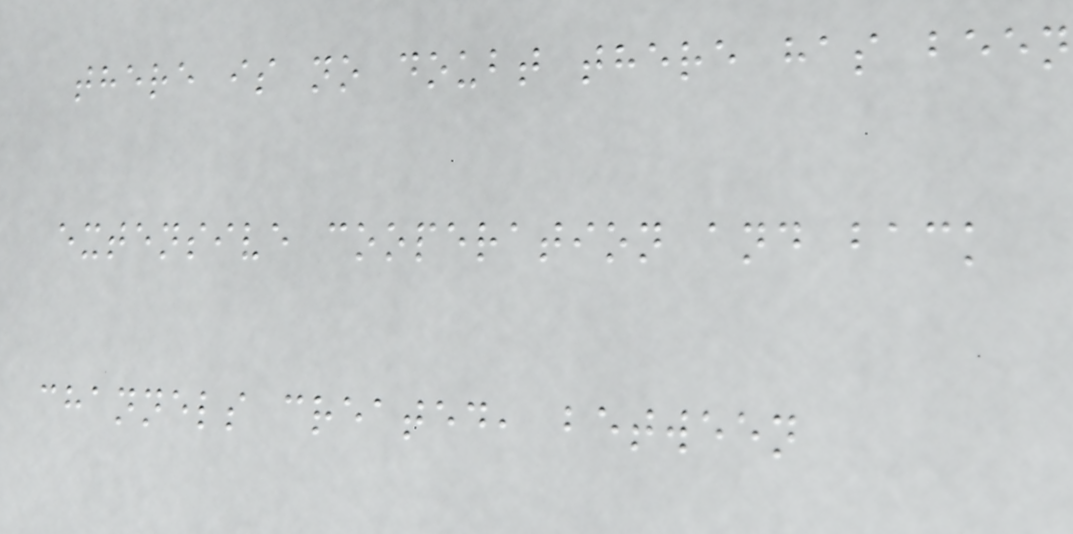there is no doubt there has been
extensive cooperation and back
channels created, between
